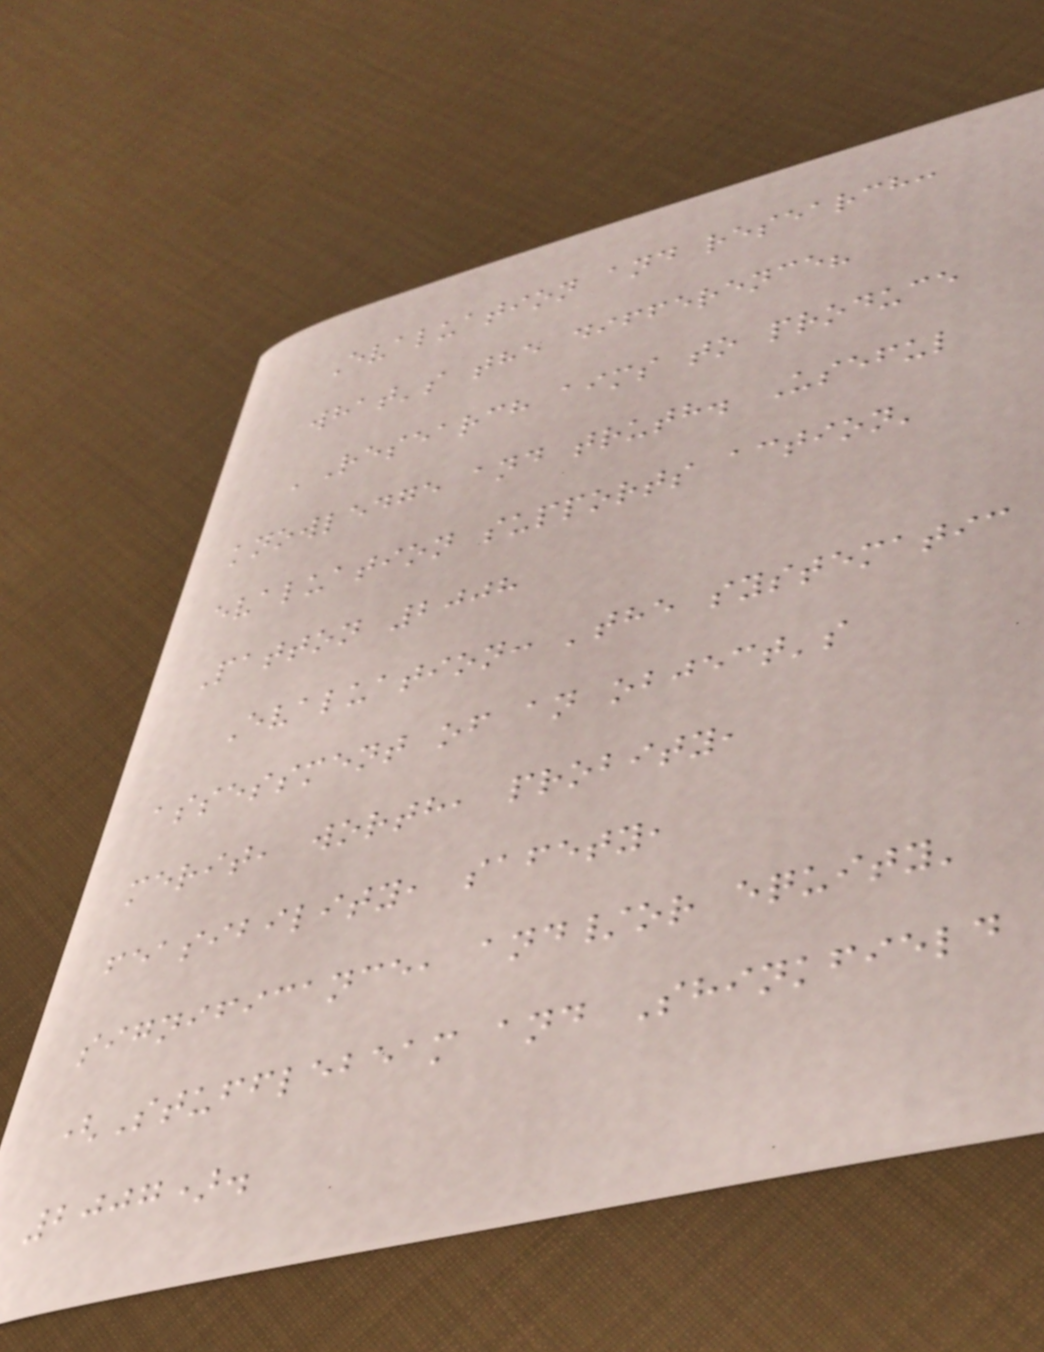Evaluation and research:
what's the difference?
'Research aims to produce
knowledge and truth. Useful
evaluation supports action'
Patton 2008
Evaluation: 'the systematic
assessment of an object's
merit, worth, probity,
feasibility, safety,
significance, and/or equity'
(Stufflebeam and Shinkfield
2007).
